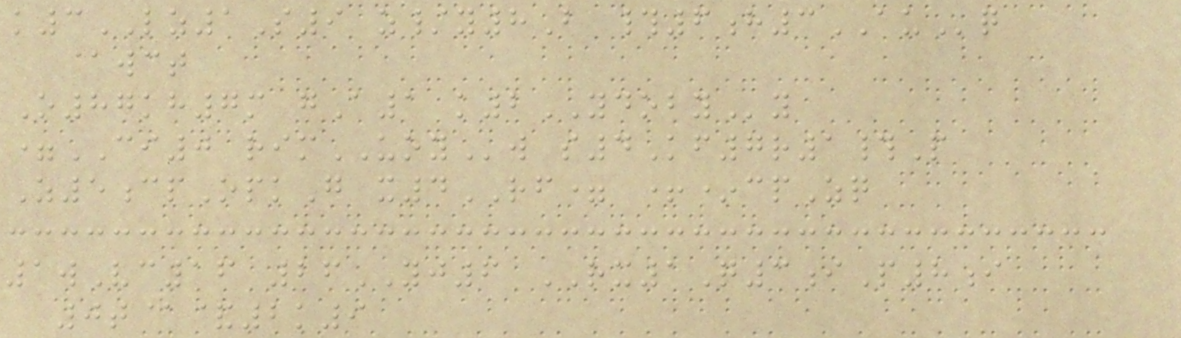k3LZ1S9 z/y8B #6h3AUq
@wct
O87kh7m gA1 k2YDOBYy
=CI0 rimUOYw s4Kf7r1#P
Z5cpOpkG x4RF= +*cpZq
1wVc16 26YJ6 RX1Q3iP8i
0t@&2k9
